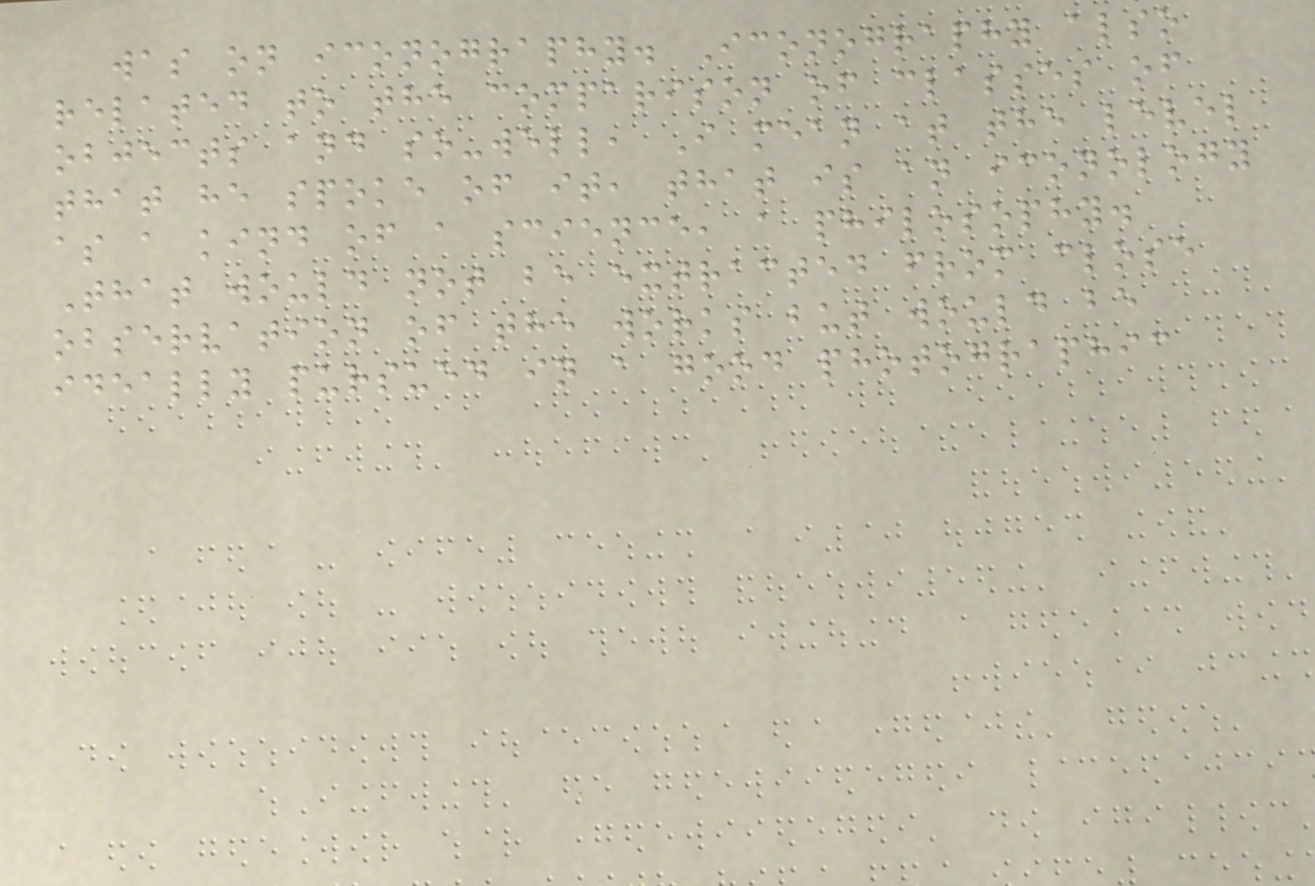was on iconography. Iconography also
related to the comparison of classes of
objects and so-well, I mean at the level
that he spoke of it, that is an iconology
as a kind of a science, a philosophy.
That would not be extracted from close
observation of the works but would be
ideally pursued in a good photographic
